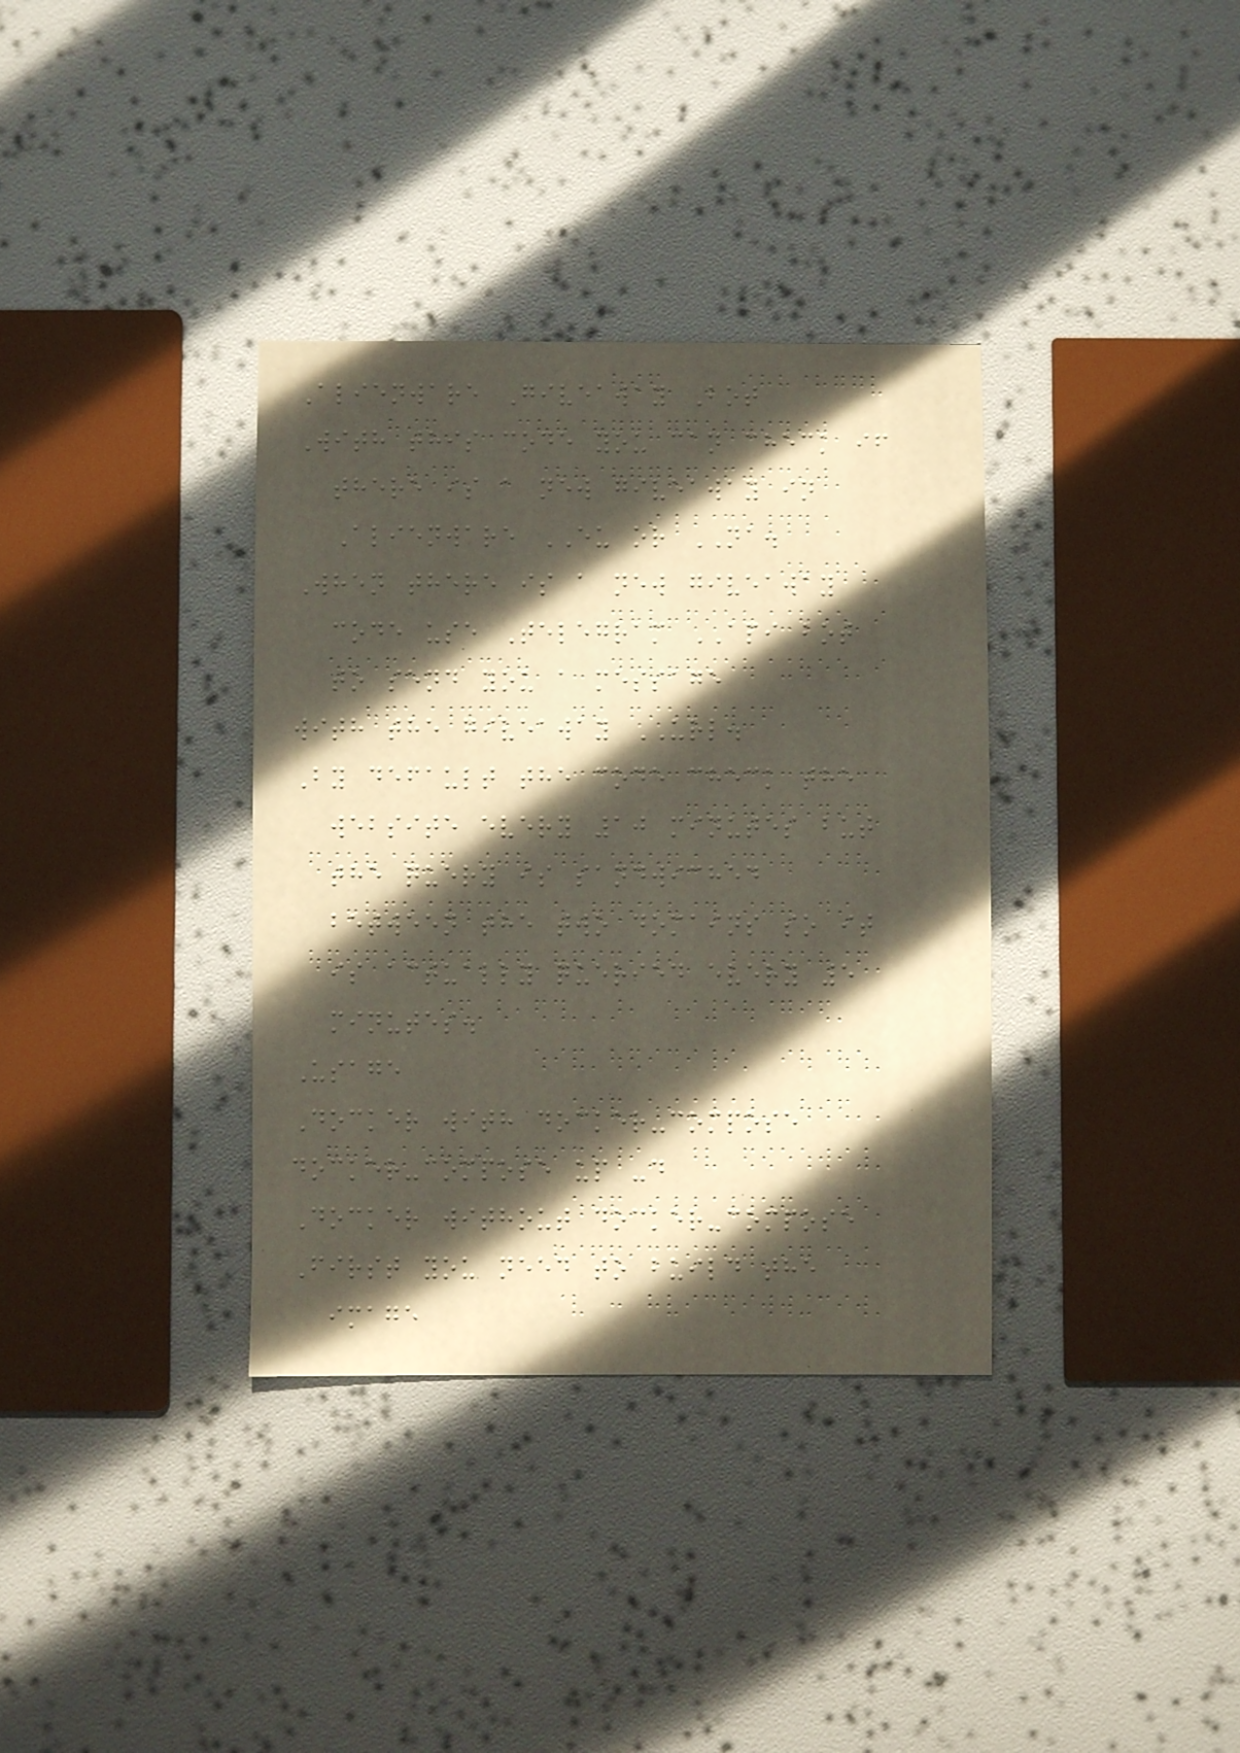Alienware Giveaway Bot
With this code you can check if
there is a new giveaway in
Alienware EU or NA.
When there is a new giveaway
code use Telegram API bot
to send you a message
with the giveaway URL.
By default the code check the
website every 10 minutes but
the query is sandwiched
between the two domains so it
is actually queried every 5
minutes.
Usage
Docker with docker-compose
docker-compose up -d
Docker without docker-compose
First you need to build the
image
